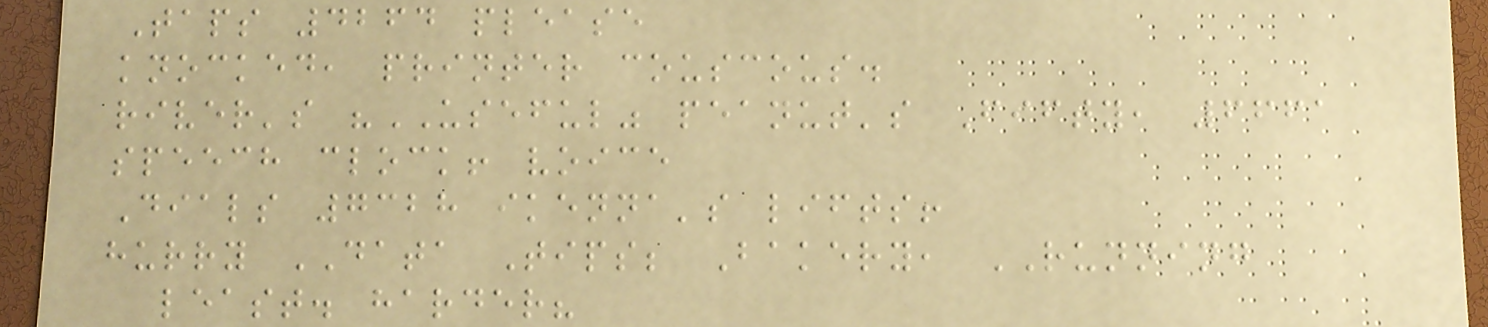Taps 4264 please
knocked, printer couscous.
river's "USEFUL" peanut's Fifty, 6661
speech clock! voice
Dials 7328 ikenna's lifts!
hurry DATA Tips; Bakery, RUNNING
least. harder?
